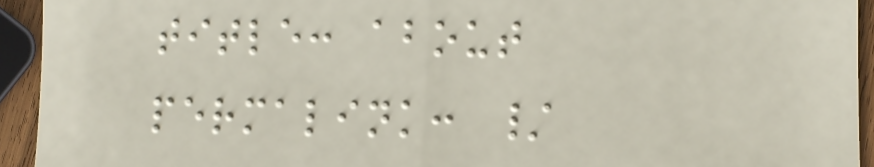title: about
permalink: /
